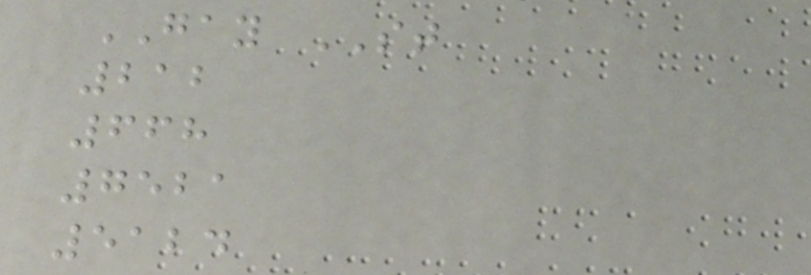GAY ST
212
668
7521
5124
